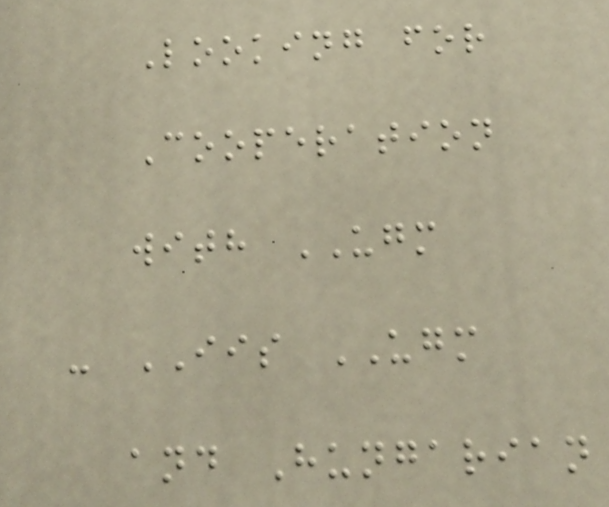Looking for
Cooperation
with UGM
- IIS UGM
and Hungarian
